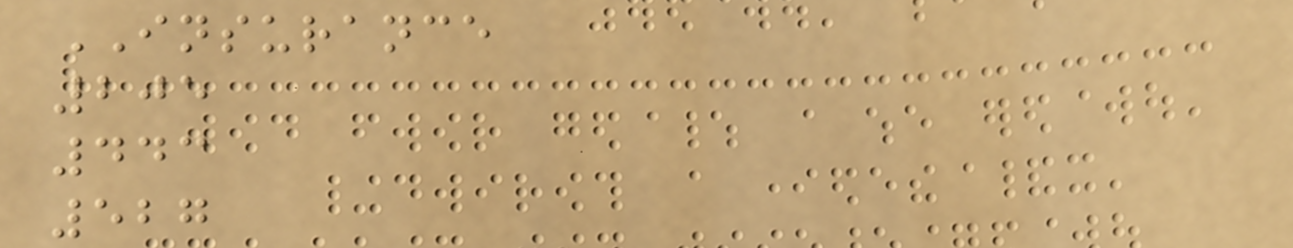INSURANCE
205
443
527
